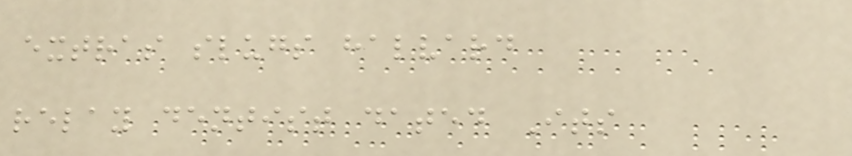extras slugs halvard
relay dentist dated Its
